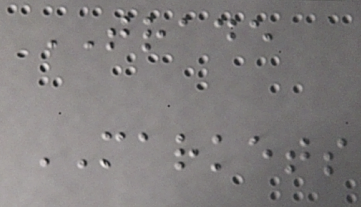TRADE
MARKETS
